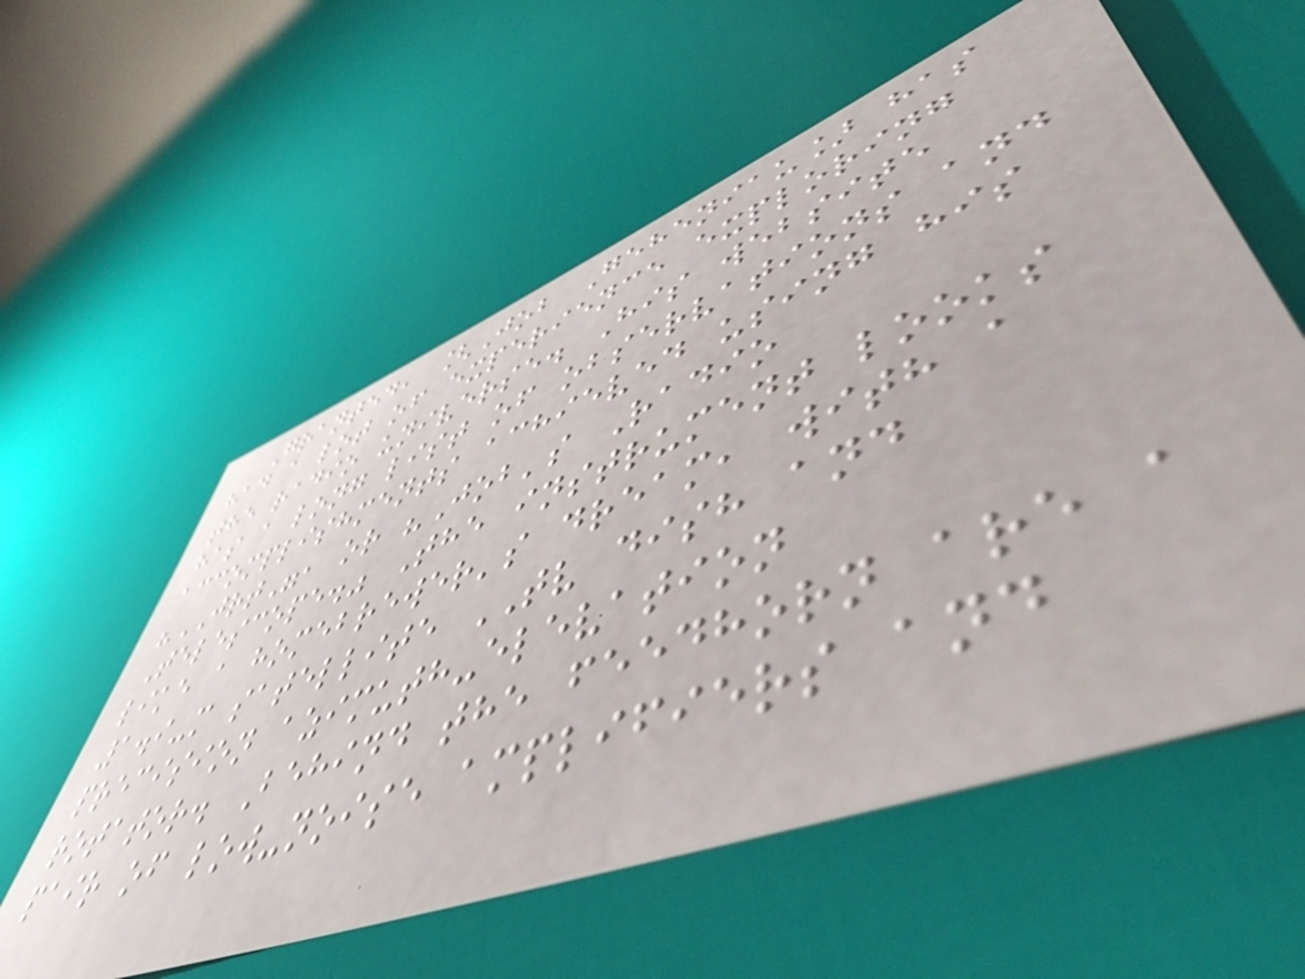Granted, [Job Geheniau] has
had a lot of experience exploring
the radio universe. His website
has a long list of observations and
accomplishments achieved using his
"JRT", or "Job's Radio
Telescope." The instrument looks
like a homebrewer's dream, with a
1.9-m satellite TV dish and
precision azimuth-elevation
rotator. Behind the feedhorn are a
pair of low-noise amplifiers and
